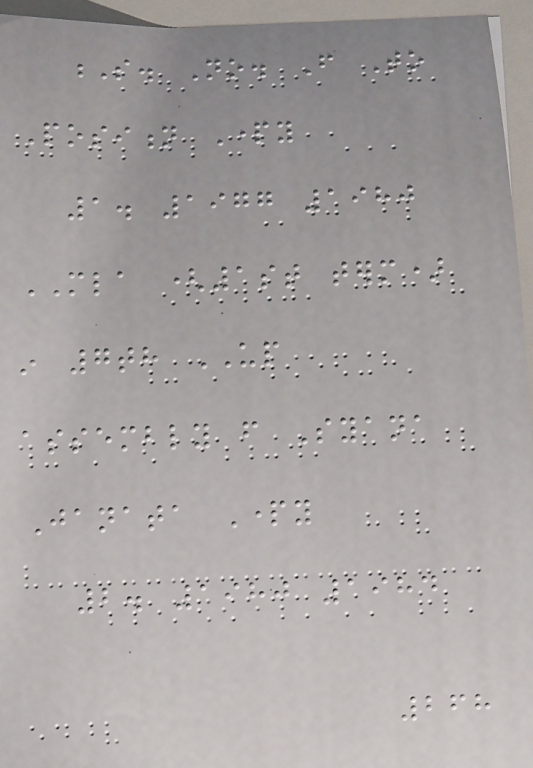S. No. From To
Position Party
1. 1977 1980
MLA (1st term)
in 7th UP
assembly from Syana
Janata Party
2. 1980 1984
268
